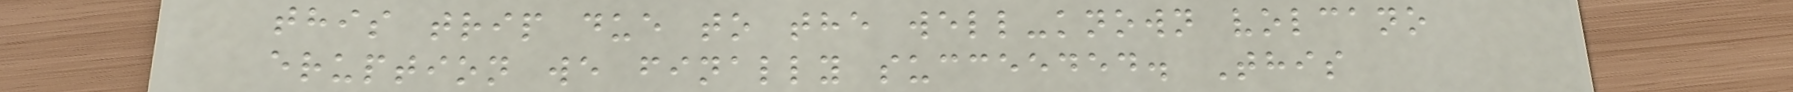this trip due to the well-known volcano
eruption we finally succeeded. This
